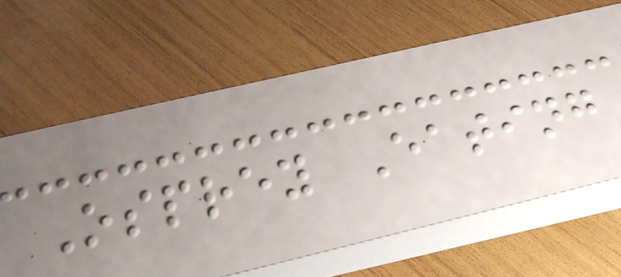Osprey Eating
